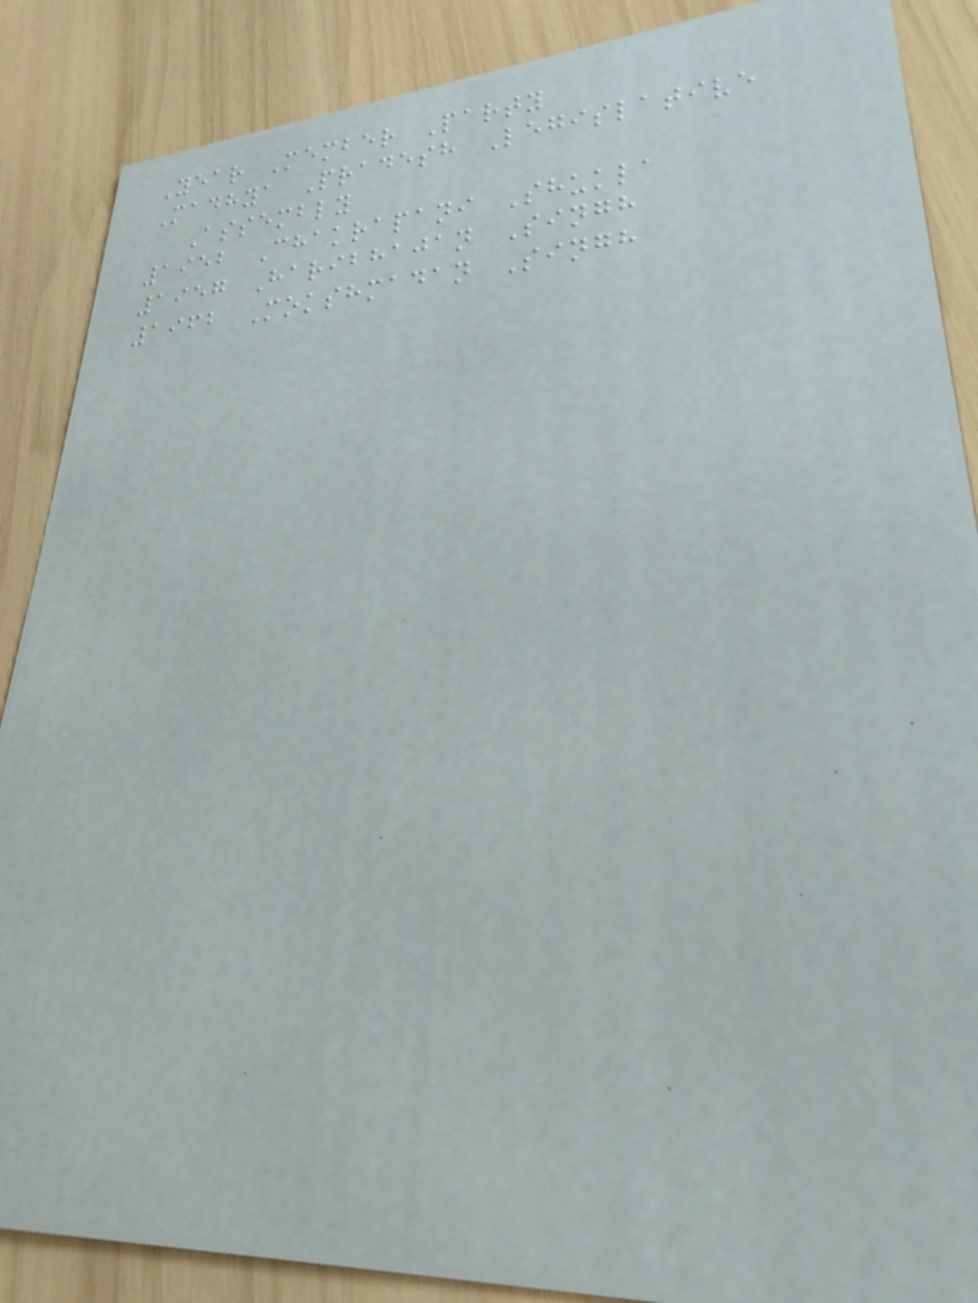Year Member Party
Madhya Pradesh Legislative
Assembly
1952 Chakrapani Shukla
1957 Haribhajan Singh
1962 Mokshmadan Singh
